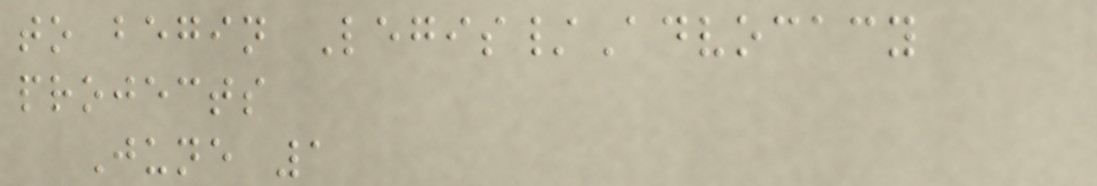to begin Legis/Advocacy
projects
June 1
